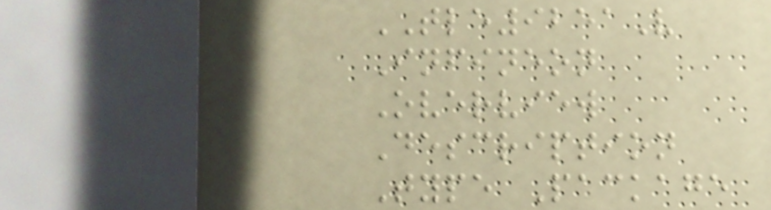TLE9251V
Infineon
Overview
Description
Type Package
